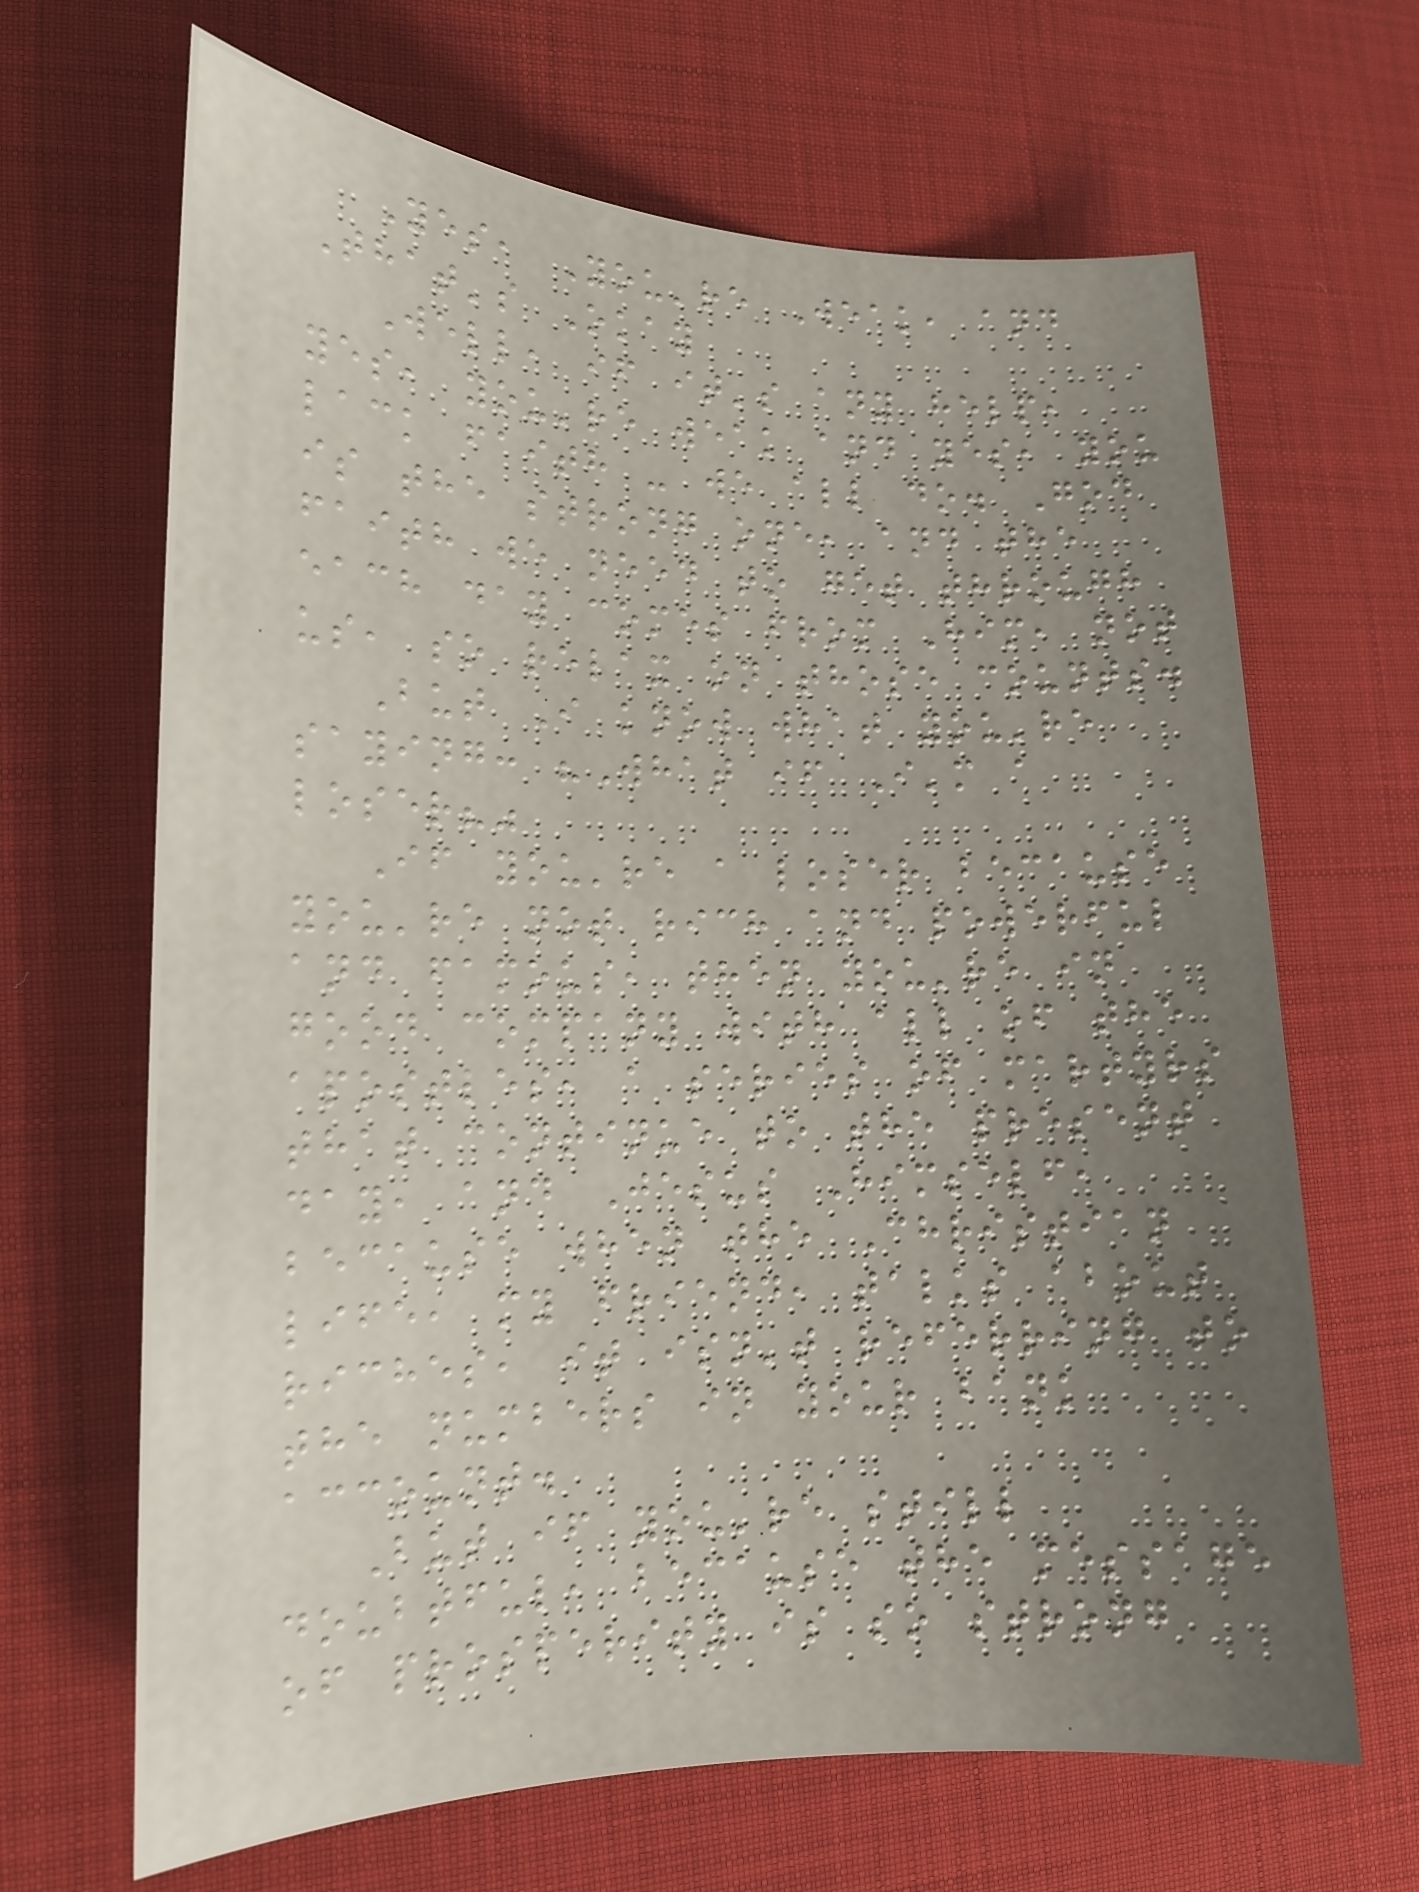Yes, You're Weak, and
That's Okay
Well, if it's any help,
yes, you're weak and yes, you
lack faith - we all do. God
is the strong one, and the
faith we need to get through
each day comes from Him, not
us, so relax on those counts.
But I know what you're
saying: "What if I'm a
loser?"
If you're a loser because
you're not rich and powerful
and famous, then you're in
good company with all of the
apostles, a series of martyrs
that continue to the present
day, and Jesus Himself,
because when the Christian
life, my friend, talks about
riches, it isn't referring to
the numbers in your bank
account.
But if you're still
doubtful, because the message
of prosperity is so strong
